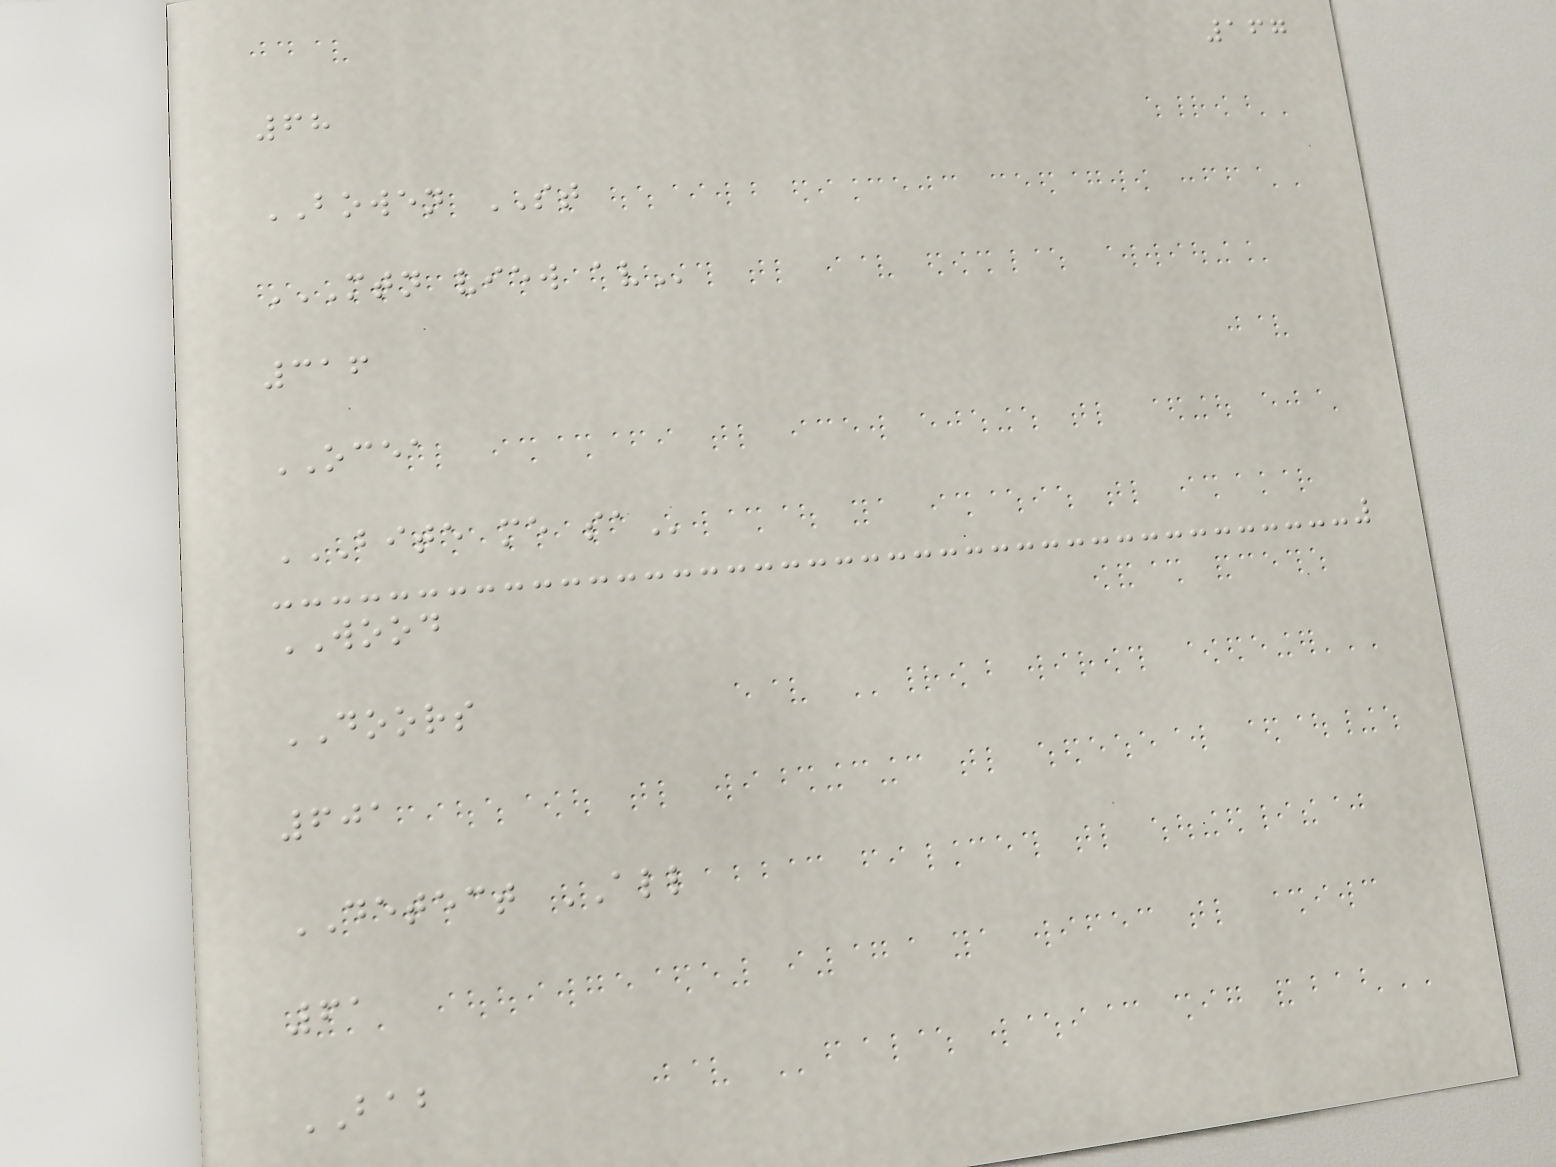167
68
BOWEN ST
MTN VIEW AV
316
OCEA
BITE ME SA
WOOD
DOORS
601
DETECT ALL
61
BAB
